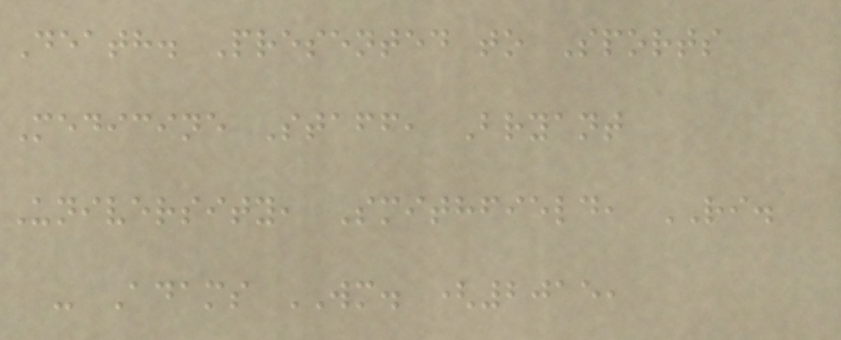Death. Presented to Sports
Medicine Staff, Bryant
University, Smithfield, RI.
- Adams WM. (2015,
